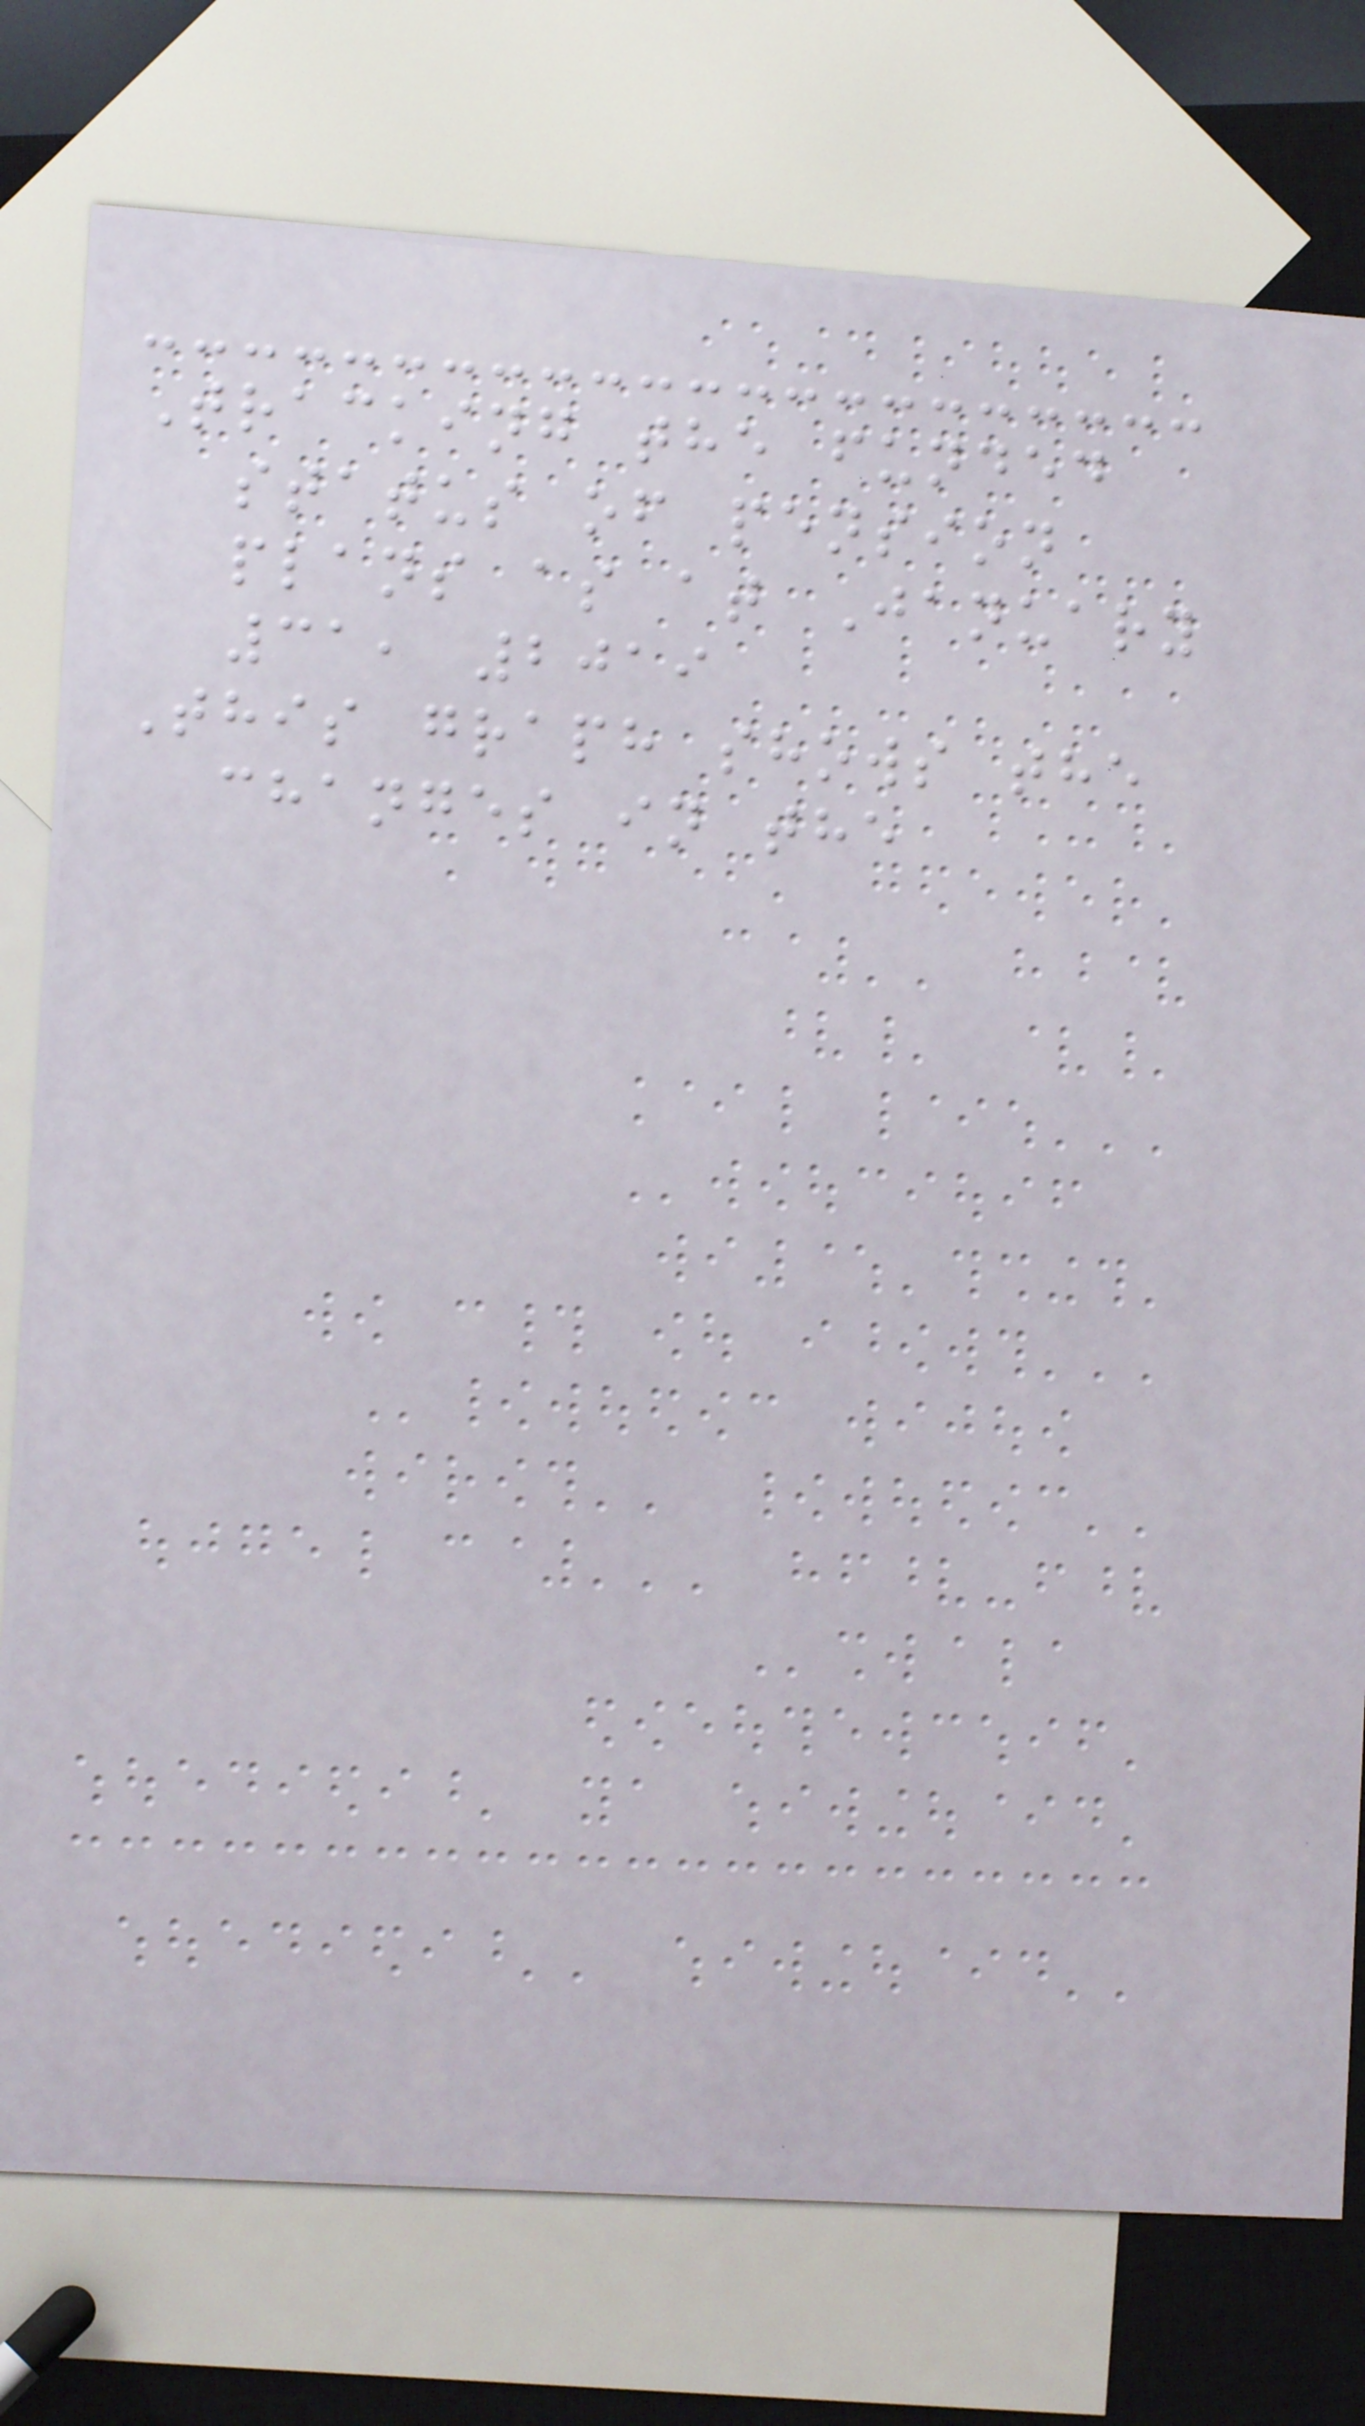Tracking the funded
status of pension
plans as at January
31, 2019
This graph shows the
changes in the
